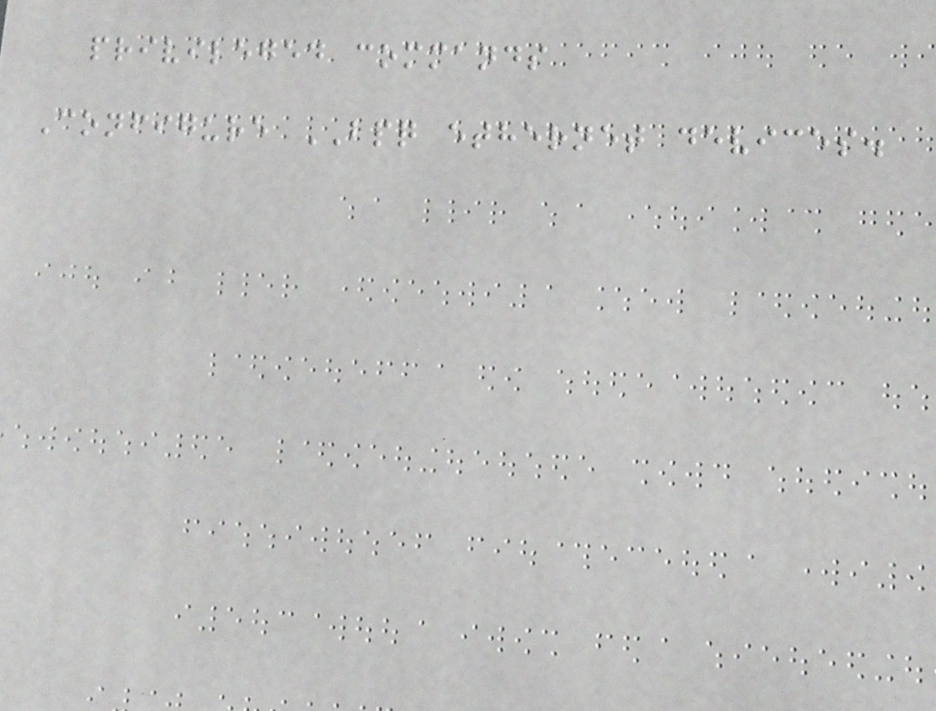privileged commands
Configure BPQ ethernet devices.
